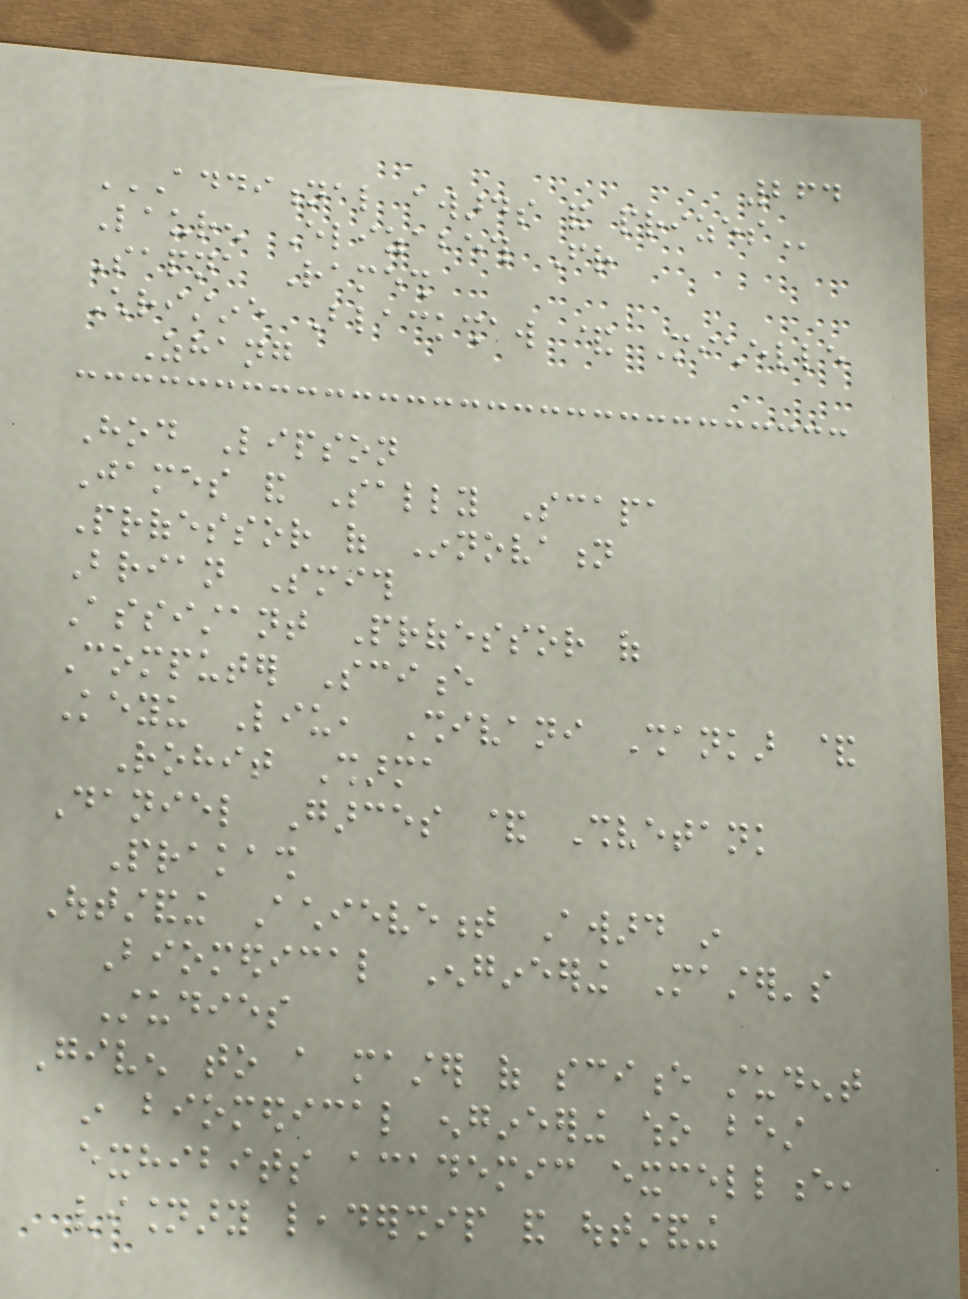264
ADDITIONAL AWARDS AND PRIZES
Lauren Elizabeth Friend
Sapna Ramesh
Christine Blackshaw & Michelle
Zhang
Hod Lipson
James and Sally Scapa
Professor of Innovation
Brian Smith
Assistant Professor of
Computer Science
Keyu Liu, Shivani Shankar &
Rohit Sharma
Daniel Garces & Shvetank
Prakash
Outstanding Achievement Award in
Biomedical Engineering Master's
Studies
Given to a master of science student
in biomedical engineering who best
exhibits academic excellence,
visionary leadership and outstanding
